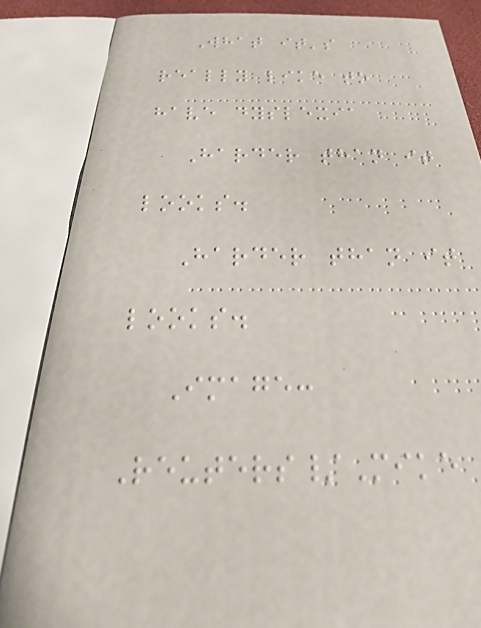What it's
really like to
have dyslexia
Harder than it
looks.
Harder than it
looks.
Image:
Reuters/Mike
